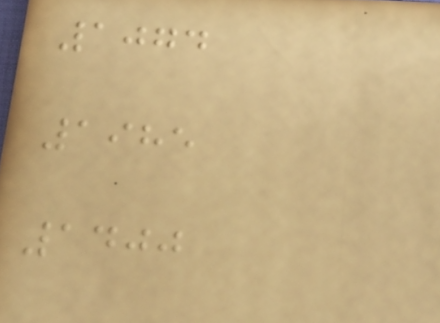1074
1985
1400
